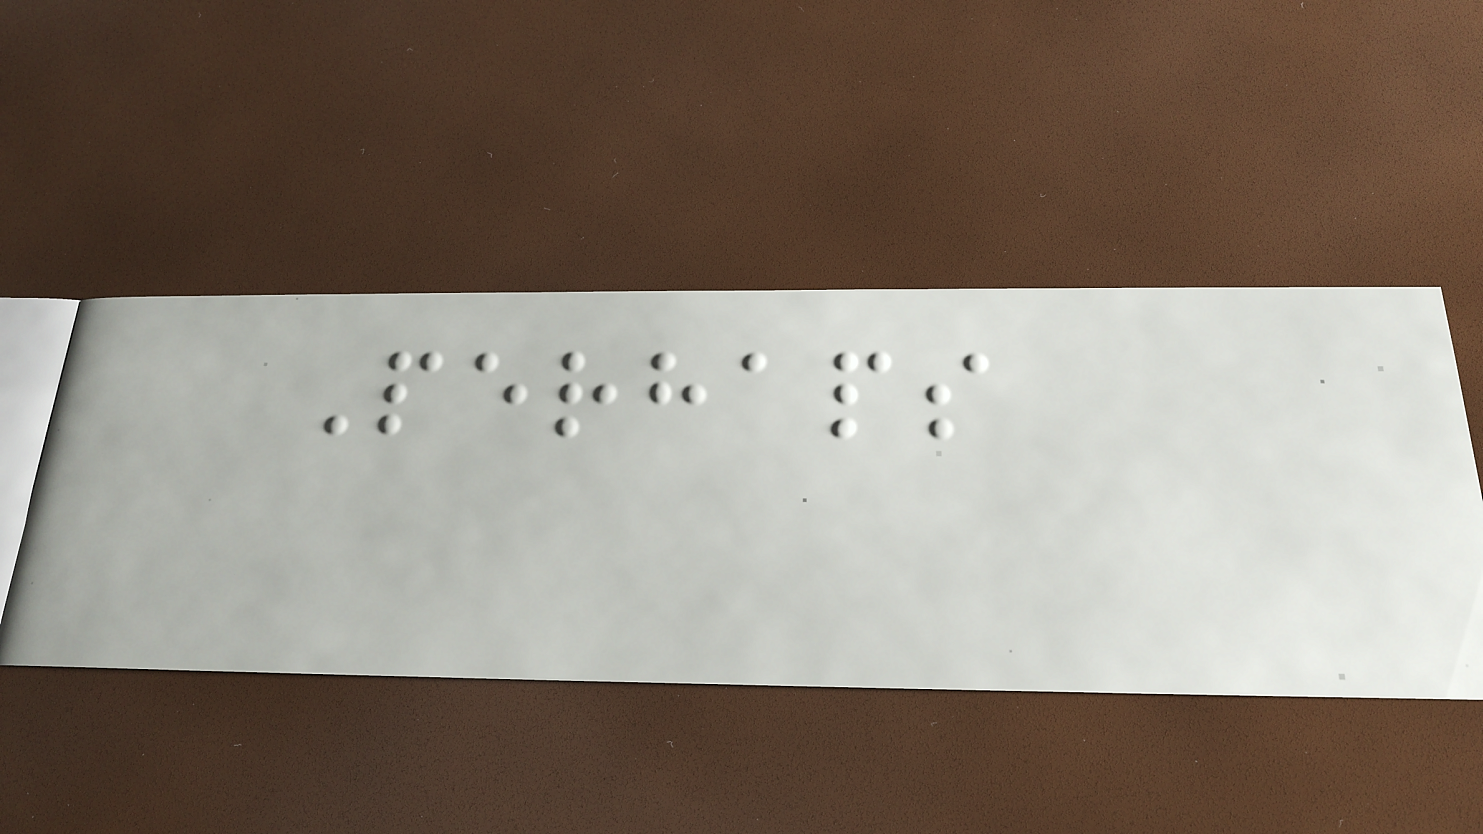Perhaps
